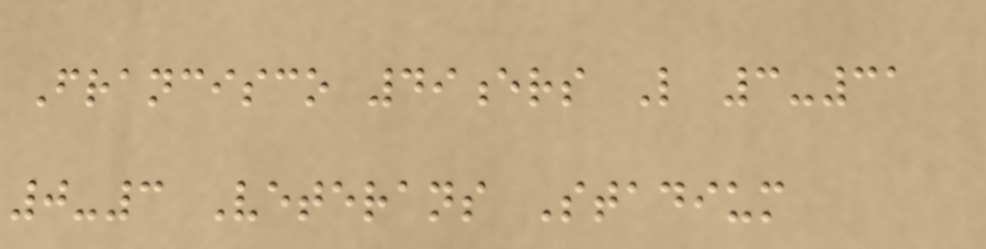Francisco 49ers L 3-31
0-3 Veterans Stadium
